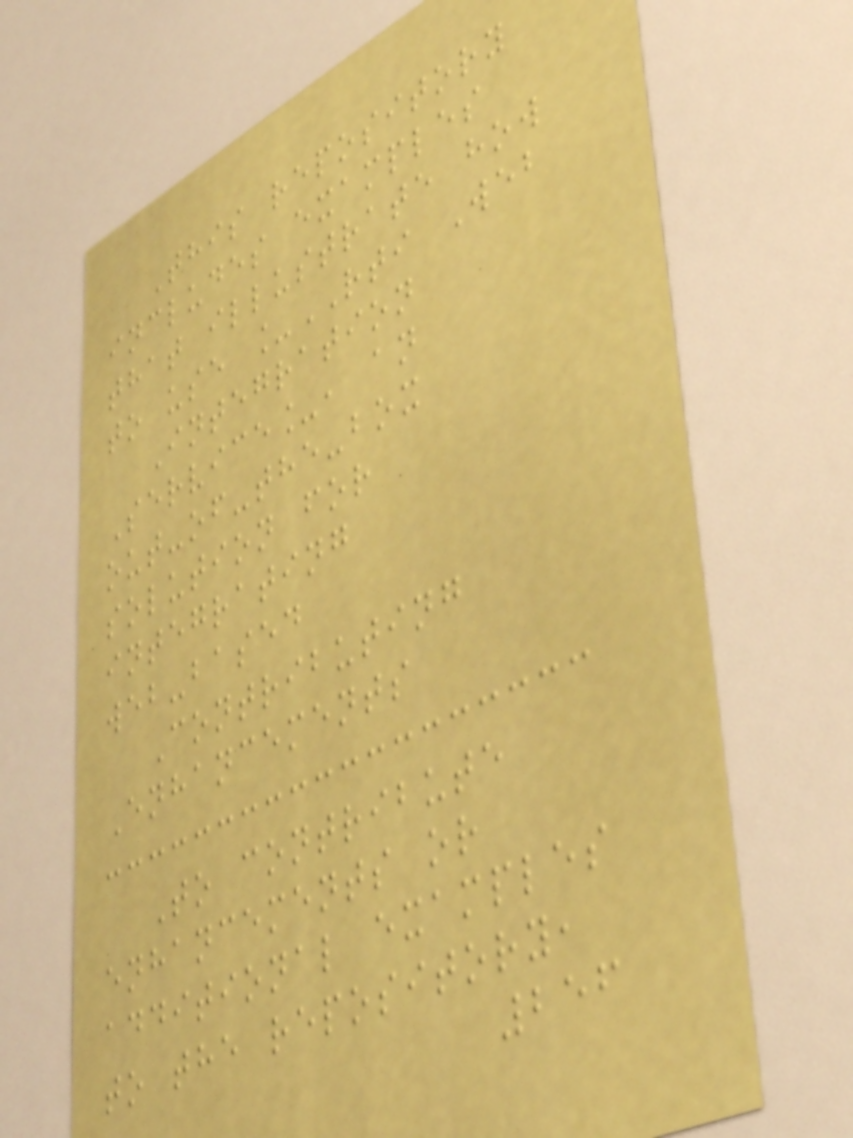This repository
includes examples
that illustrate how
to use _RTI Web
Integration
Service_, an
out-of-the-box
solution for
integrating
web-based
Contributing
Enhancements
To contribute
enhancements or
additional examples
to the repository,
256
